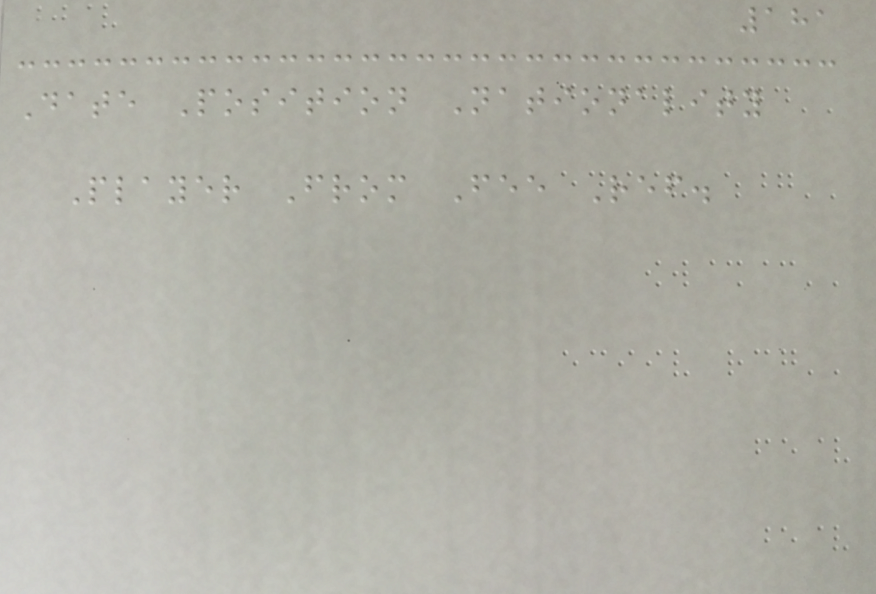181
Date Position Nationality
Player From Fee Ref.
